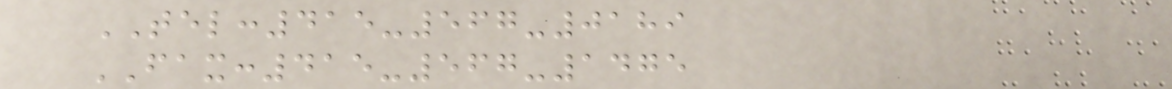TEL:415-567-0189
FAX:415-567-1475
